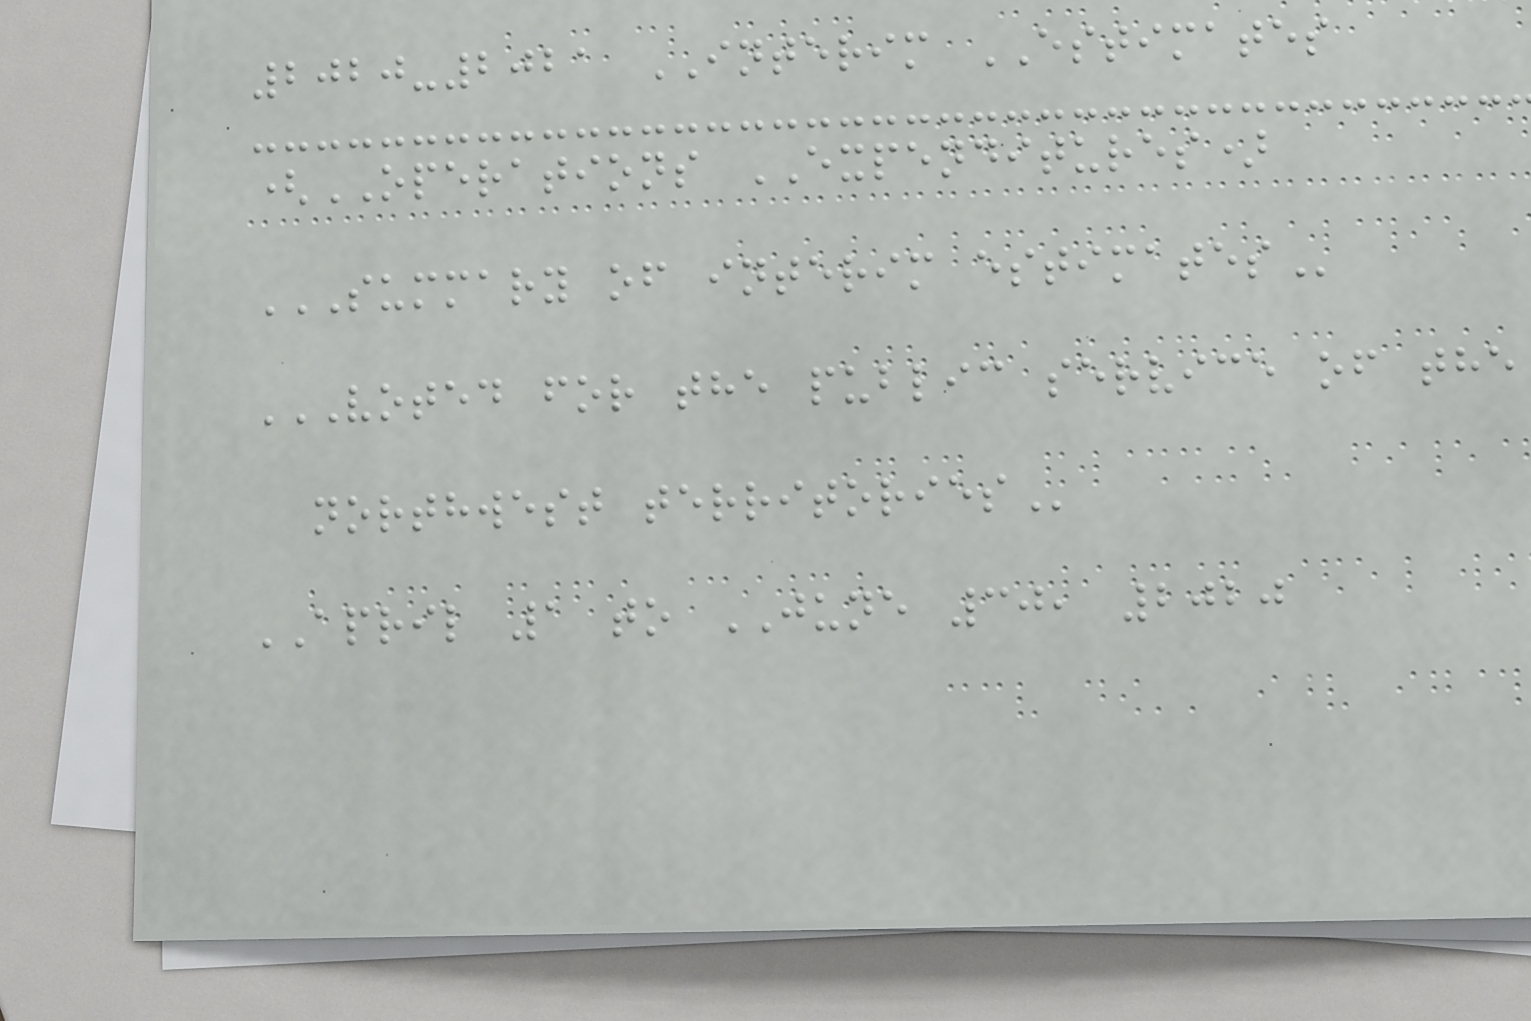2020-2021 INTERIM ESTIMATES
(OPERATIONS EXPENDITURES)
SUMMARY OF INTERIM ESTIMATES
VOTED FOR THE PUBLIC SERVICE OF THE
NORTHWEST TERRITORIES
APRIL 1 to JUNE 30, 2020
